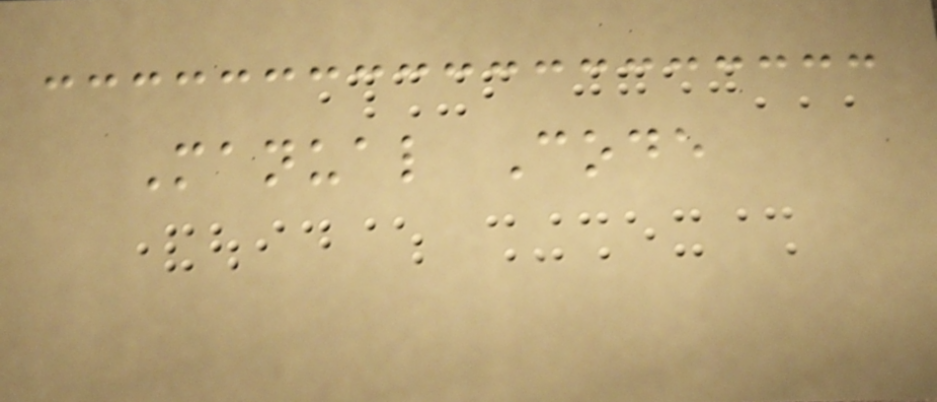Manual Code
